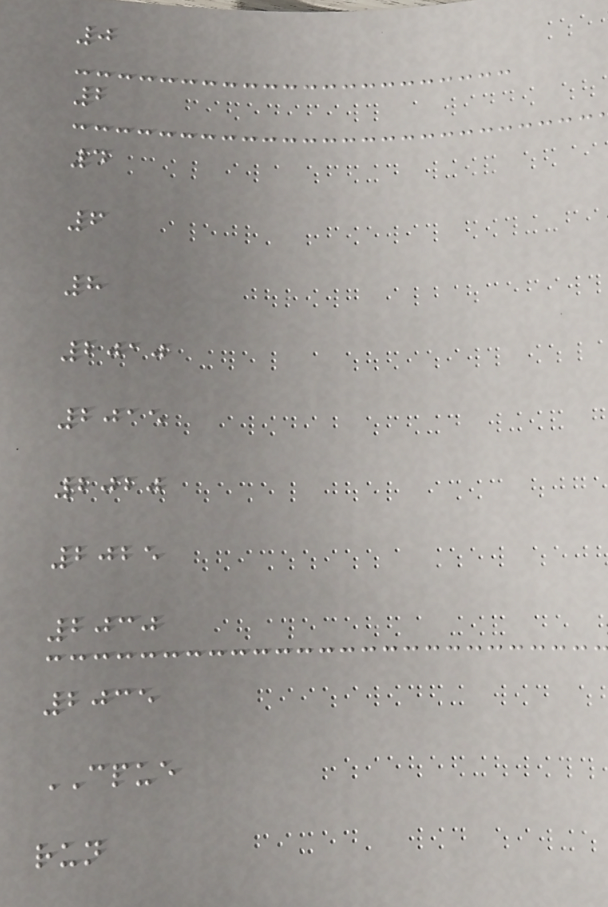0
2
4
6
8
2010
2015
2020
2025
2030
2035
CPUE
run
